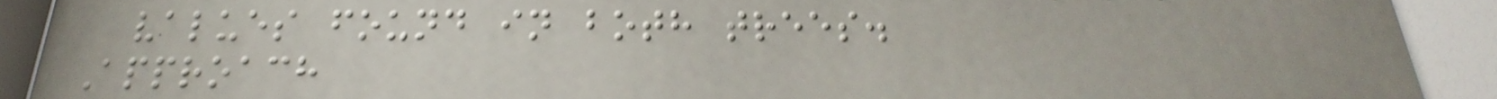values found in both trees.
Approach
